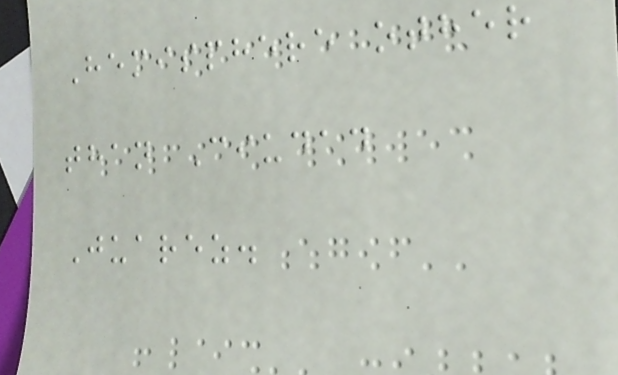Hemisphere other
than Ciudad
Juarez.
